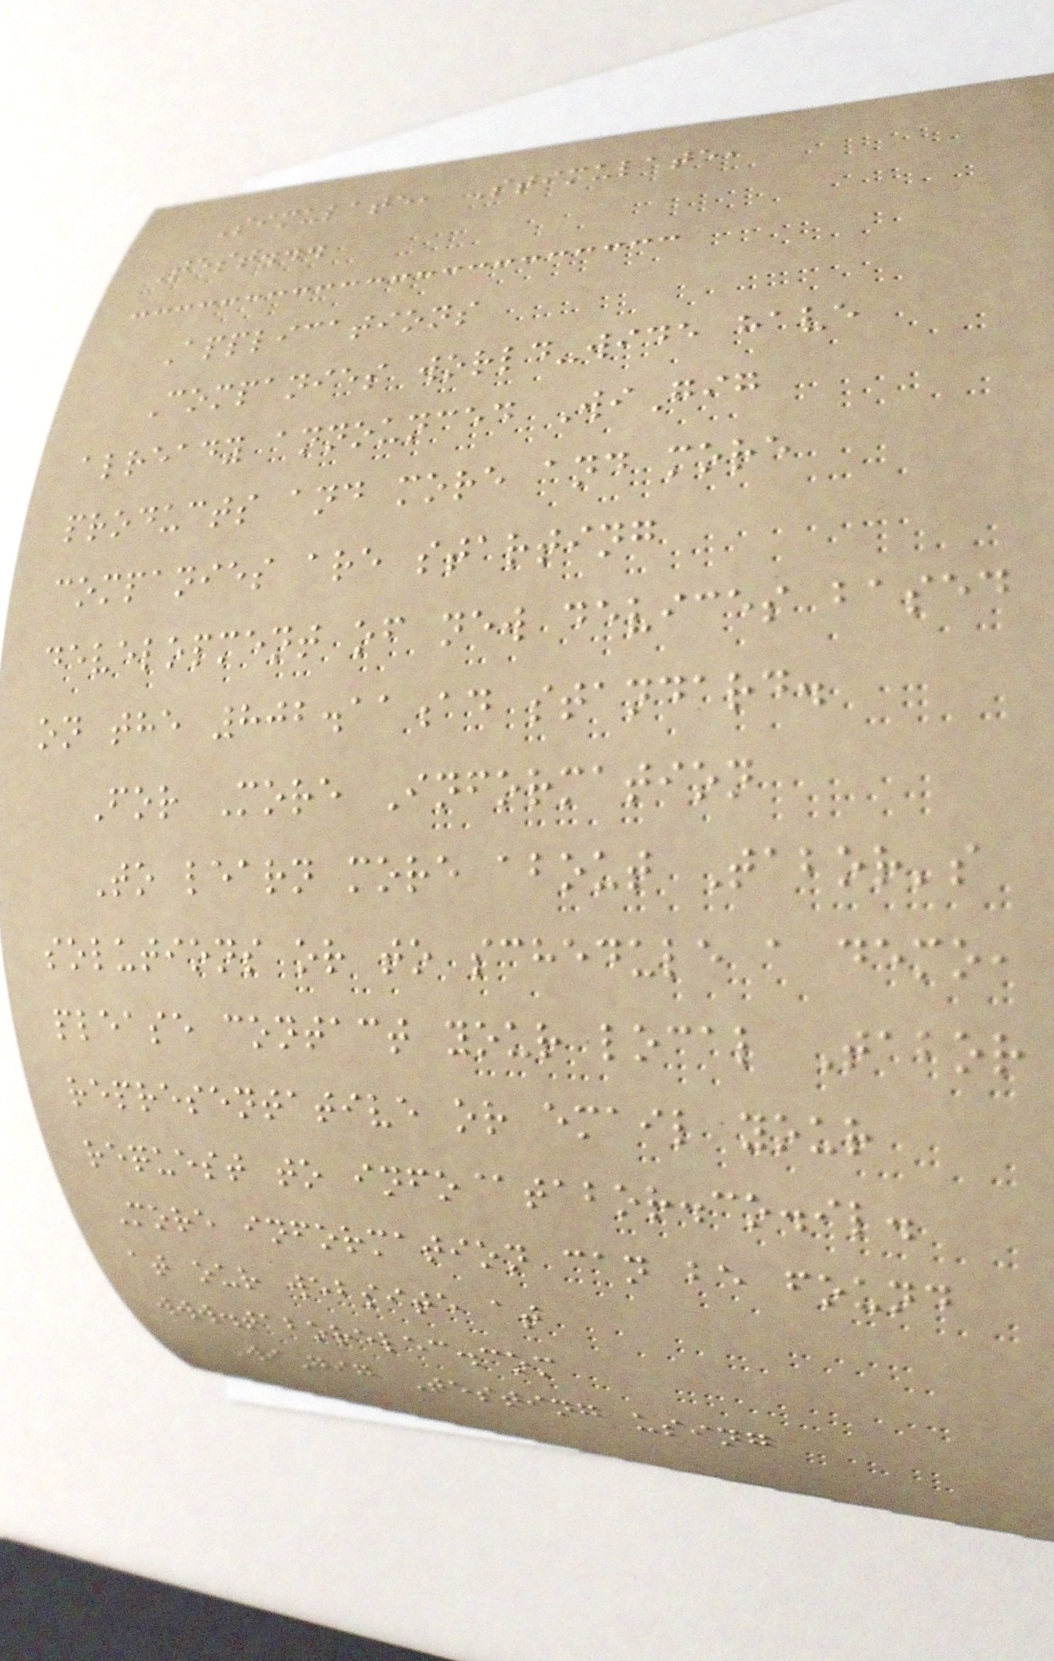Simulate, Stimulate,
Test...
Applications
Companies world-wide have
already announced WiGig
products and more and more
companies are starting
development of new devices based
on the 802.11ad standard.
For More Information
To learn more about Tabor's
solutions or to schedule a demo,
please contact your local Tabor
representative or email your
request to info@tabor.co.il.
More information can be found
at our website at
www.taborelec.com
WiGig Testing using
